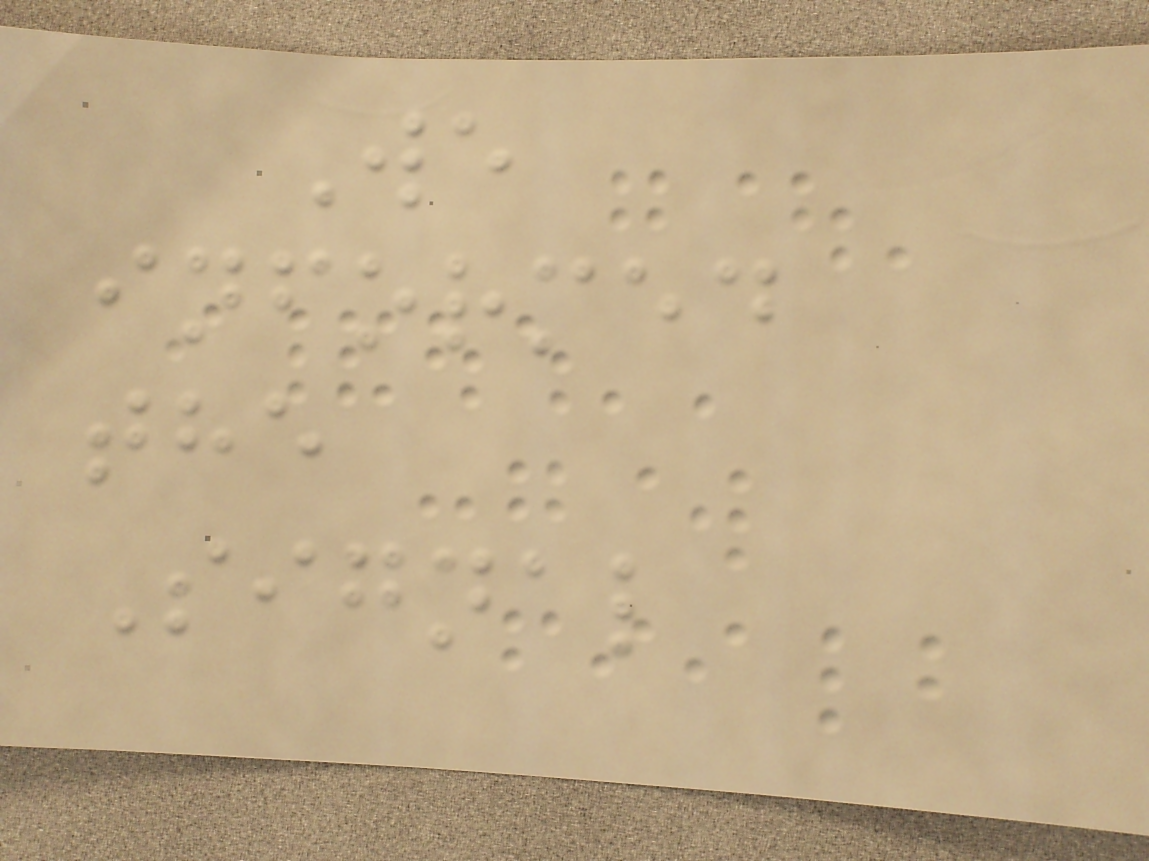We
informed
the
Signal
